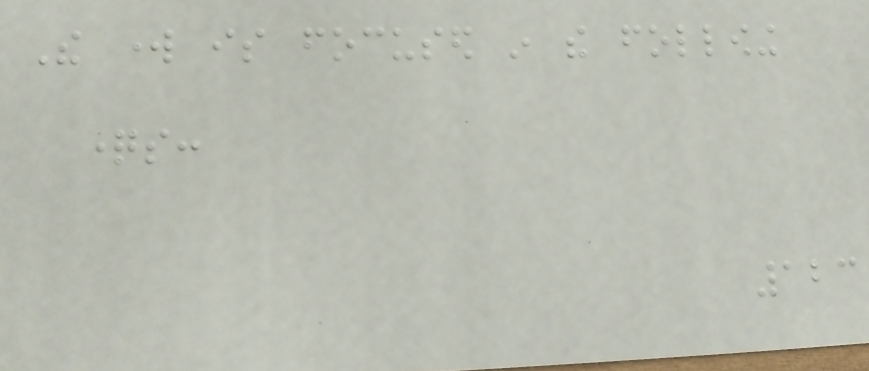The work is focused in the following
questions:
123
